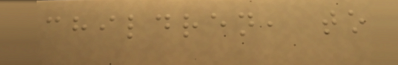children, to
